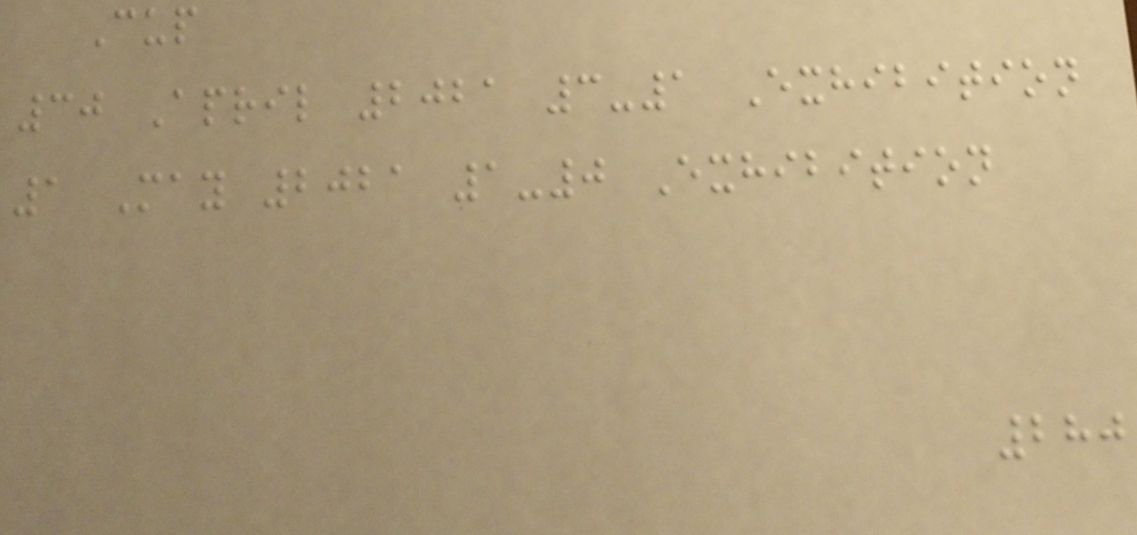Cup
30 April 2021 3-1 Exhibition
1 May 2021 1-0 Exhibition
280
